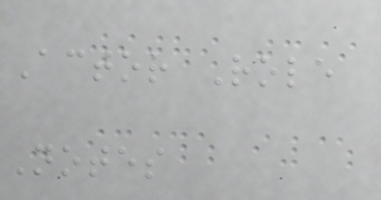Actor Role
Notes
